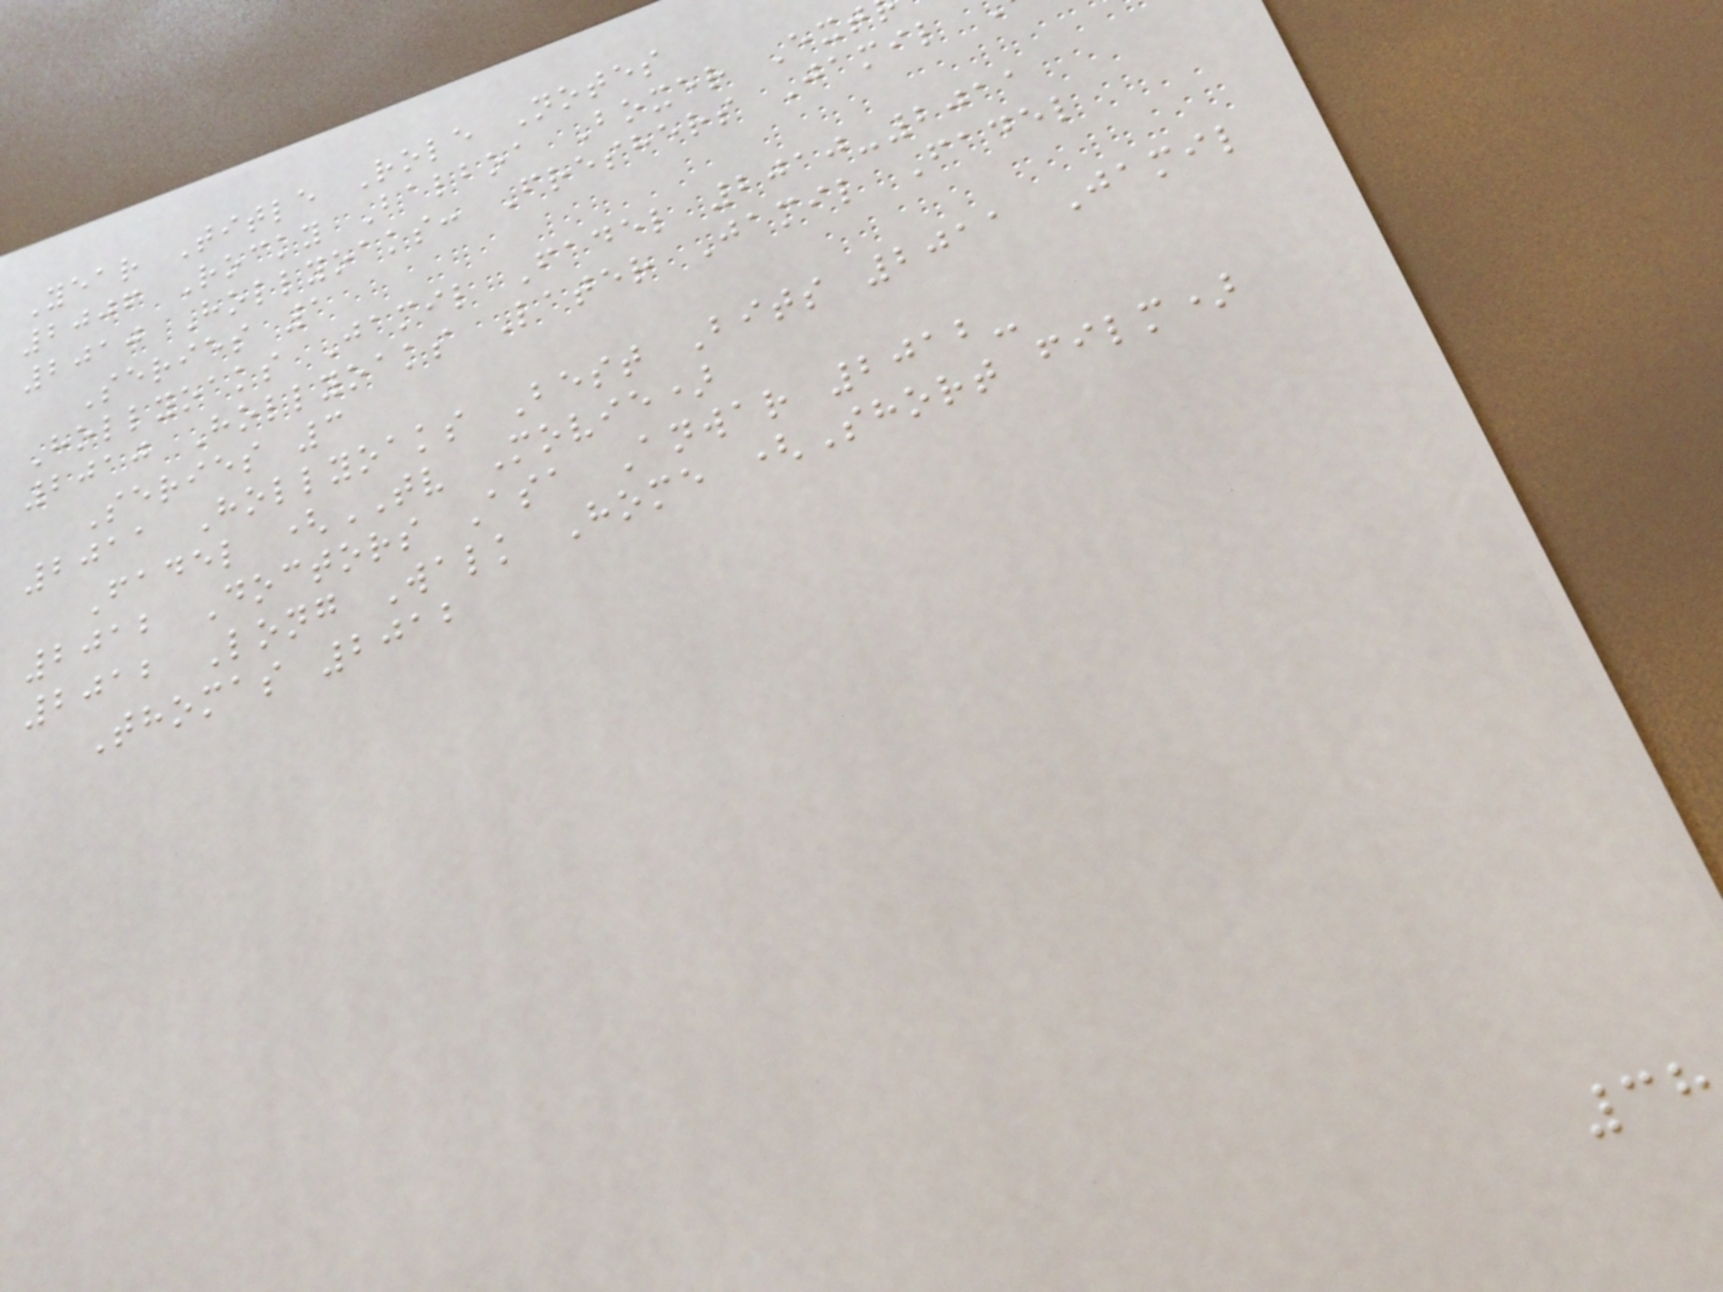Year Title Role Notes
2006 Rocky Balboa Boxer Ext
2010 Hollyoaks: Freshers Jamil
Series 1
Hollyoaks Jamil Fadel 2010-2011
2010 Hollyoaks Later Jamil Fadel
Series 3
2011 Hollyoaks Best Bits 2011 Jamil
Fadel (TV Movie)
2012 Doctors Asa Anwar 2012-
2012 Long Walk Home (Short film)
Thomas 2012
38
